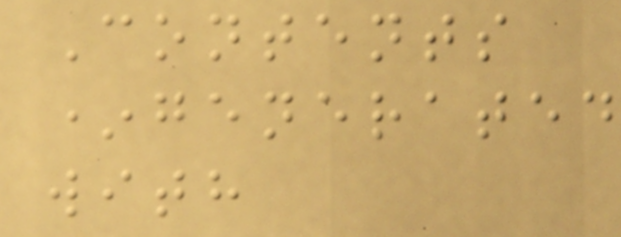Contents
*generated
with
